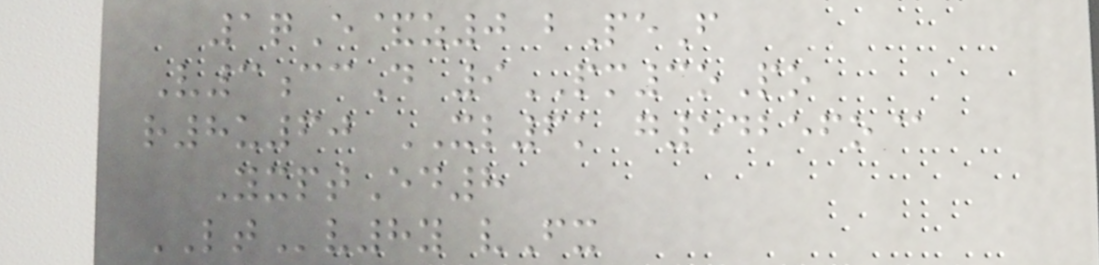1qE&z0 bPeF
V3ccD 9PM3oPo
r8u60 XL6k g54256o@
YxptEd8
LTv8y vFx
